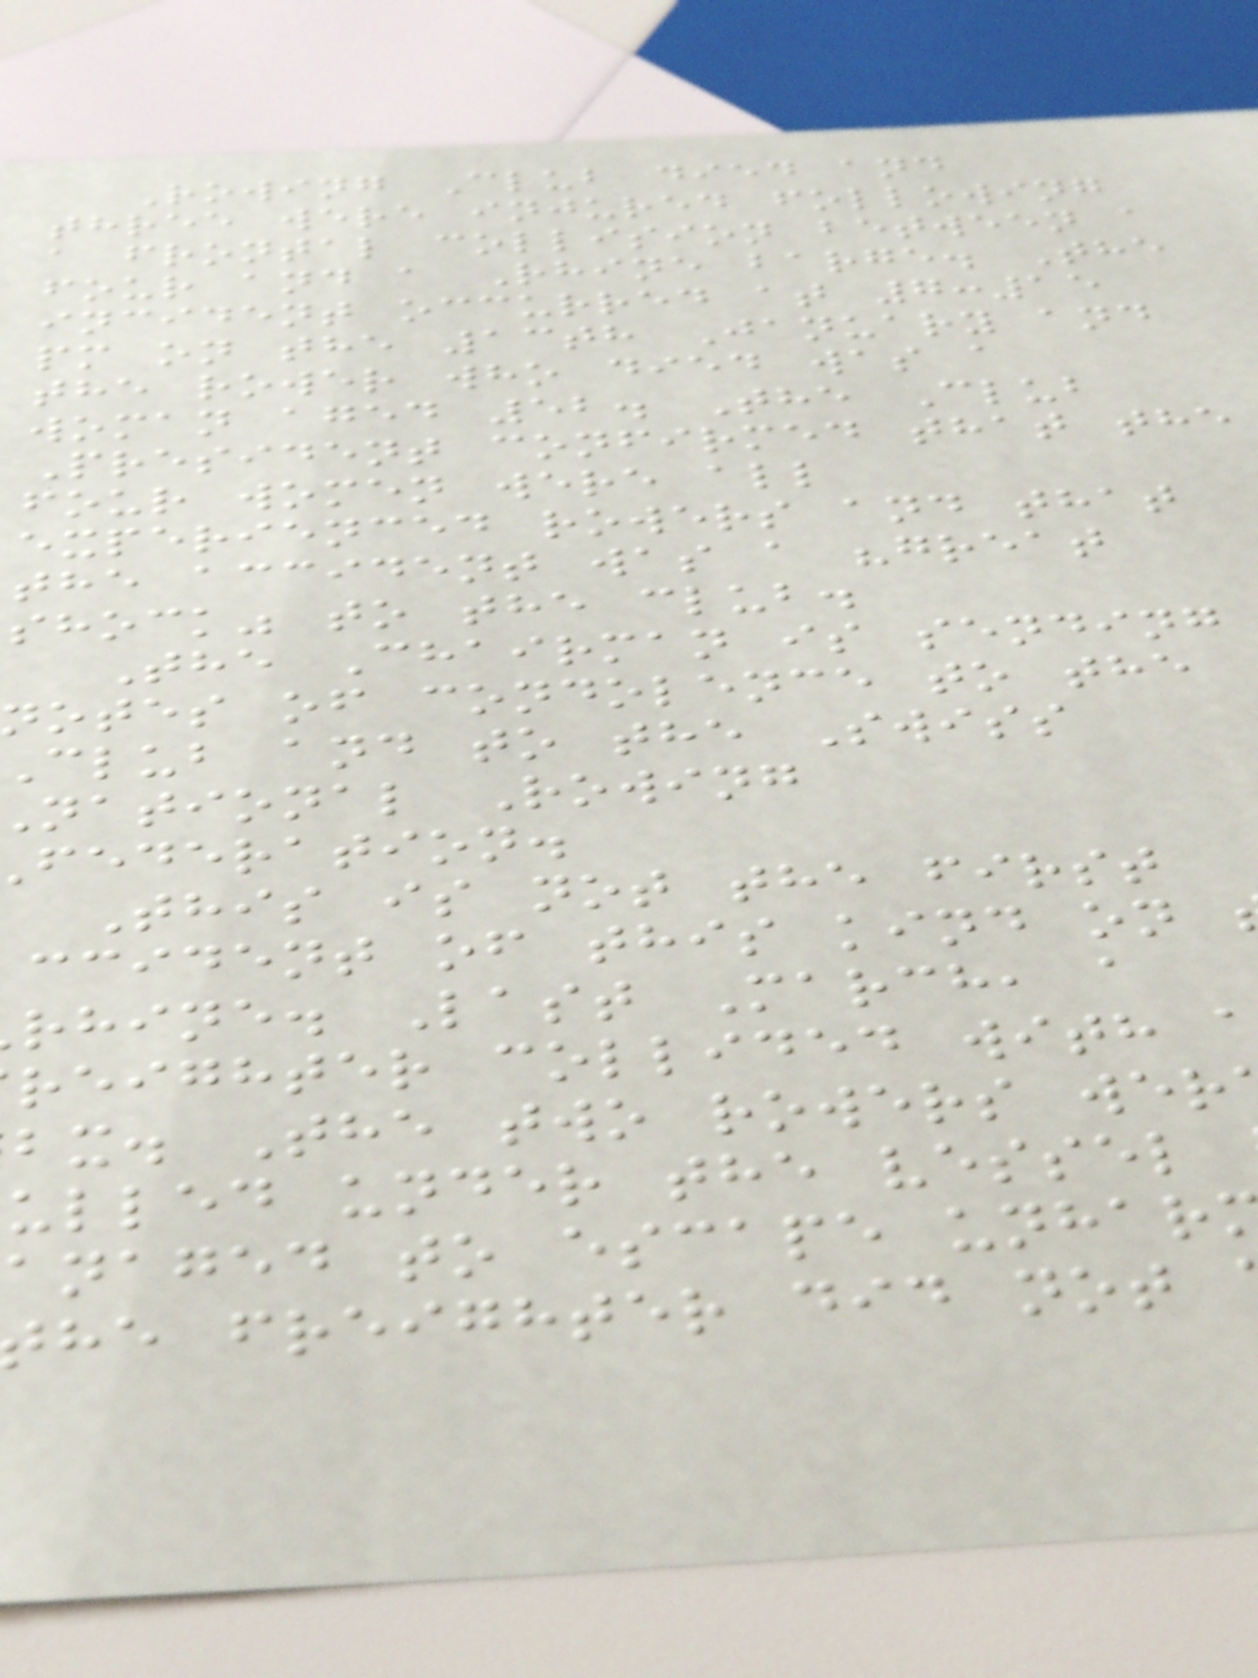Rowing Club died and
three were injured following
a frontal collision between a
four and a Rhine barge. The
incident occurred at 7:15
pm on the 13th January and
the rower who died was a
woman aged 52. The Club
President confirmed that the
four women were all
experienced rowers and that
the accident was a "great
shock" to the club.
The Chairman is sending
notes of condolence to the
club and to the Swiss
national Rowing
federation.
This is not the first
ccident of this kind on
rhine. Last March, a
reighter collided with
bx. The two rowers wer
ulled under the vessel
anaged to escape unhar
he freighter did not
